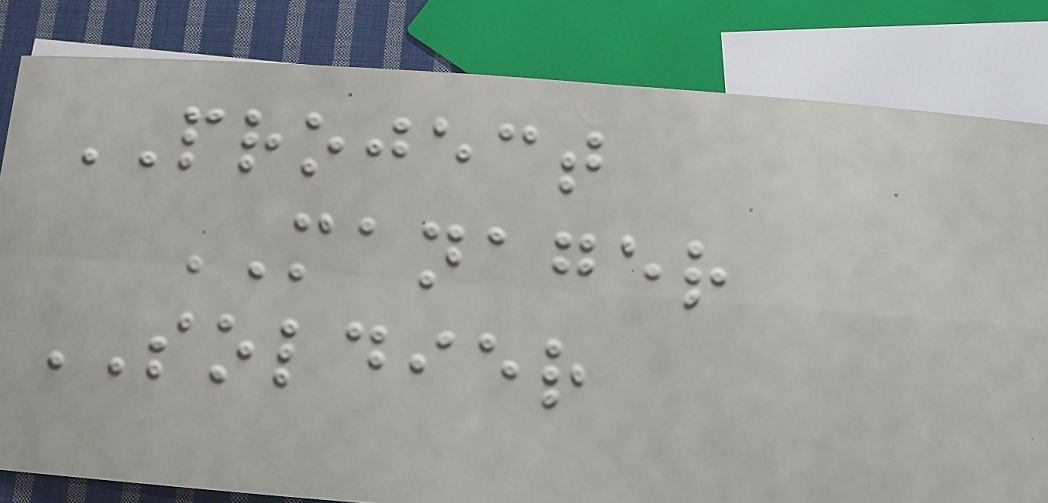PROJECT
MANAGER
SOLDIER
